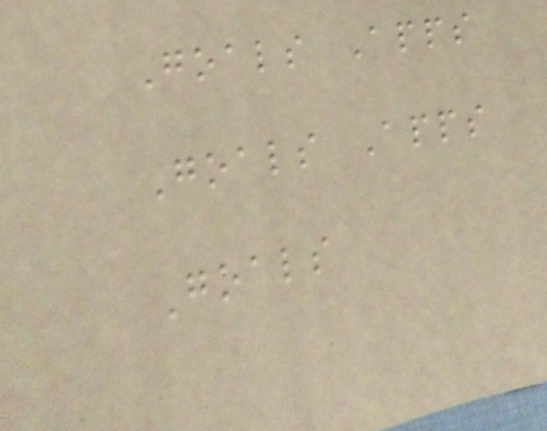Goals Apps
Goals Apps
Goals
